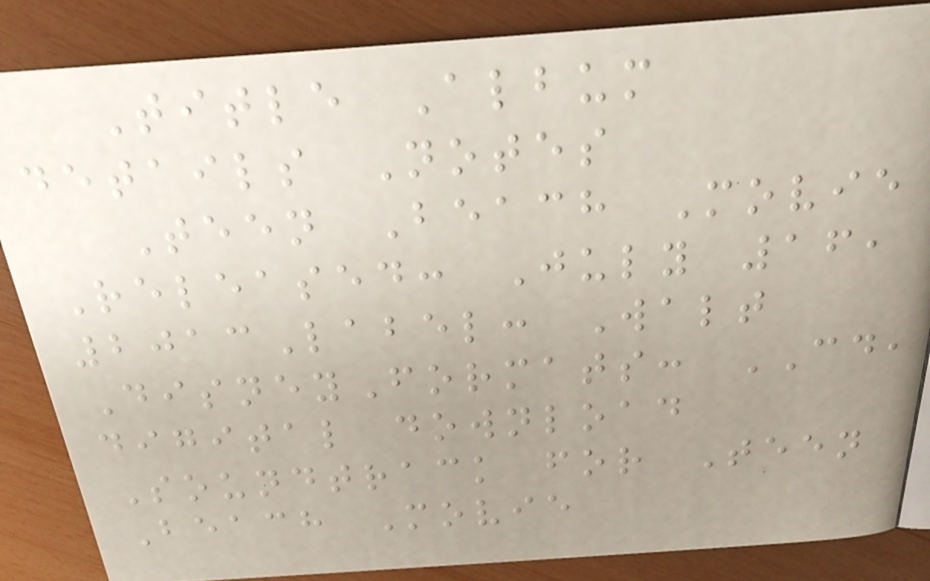Title Album
details Notes
Teen Beach Movie
Released: July 16,
2013Label: Walt
DisneyFormats: CD,
digital download
Soundtrack for Teen
Beach Movie
